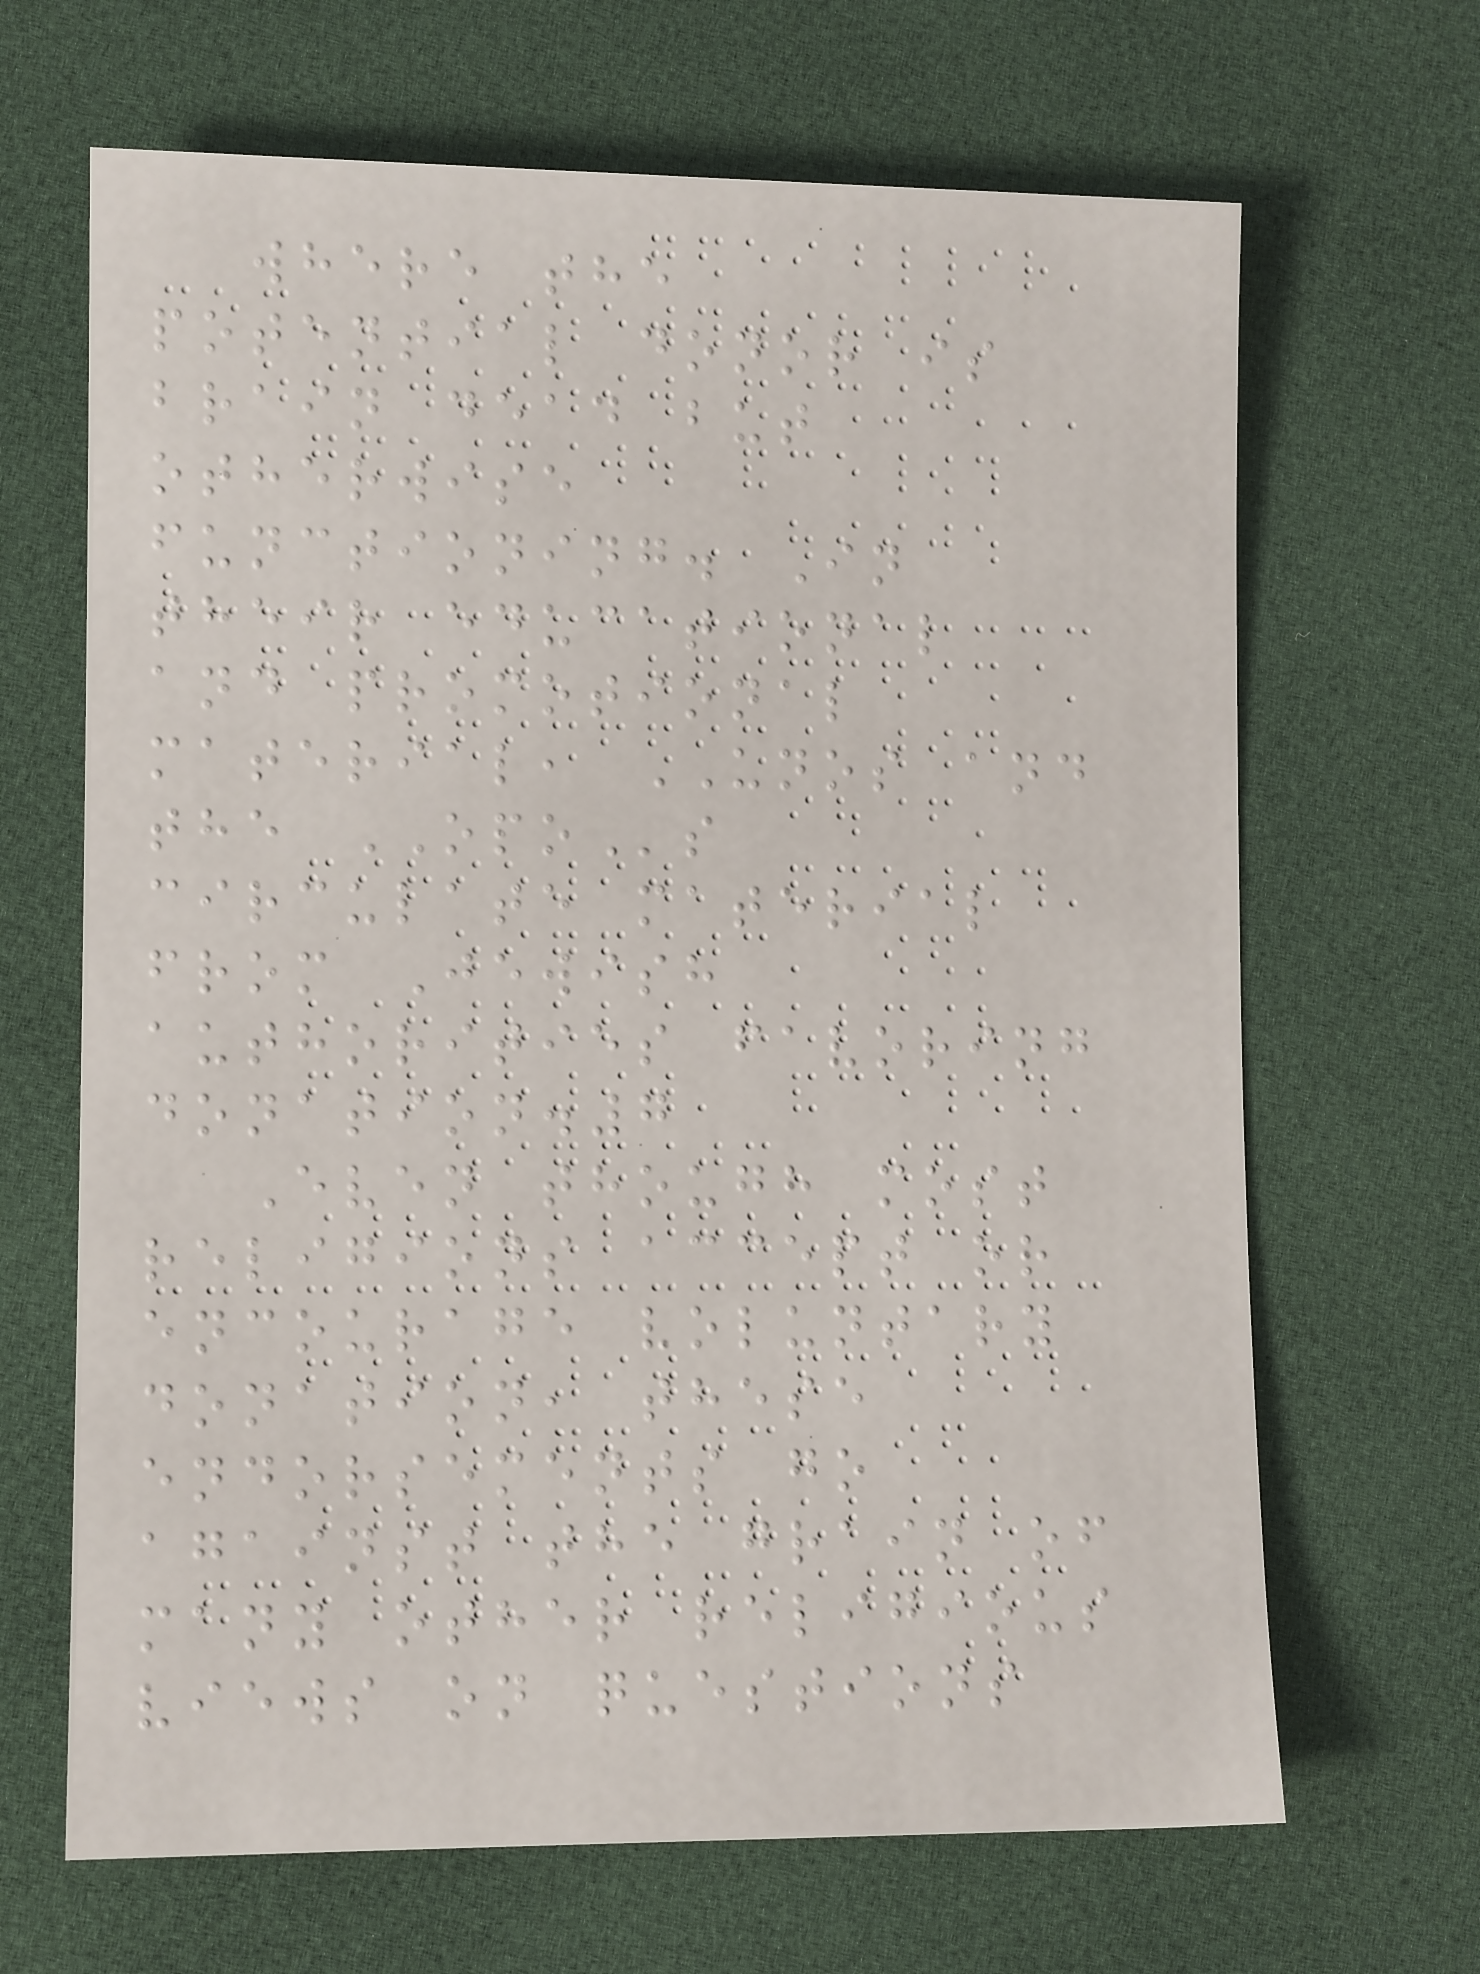where the
potential donor is
brain dead but
otherwise
functioning. In
their educational
and promotional
material, UNOS and
the OPOs
circulate material
from Jewish
authorities favoring
donation.7
Even though most
religions accept or
encourage voluntary
donation, these
endorsements go
against the grain of
many other religious
views on questions
